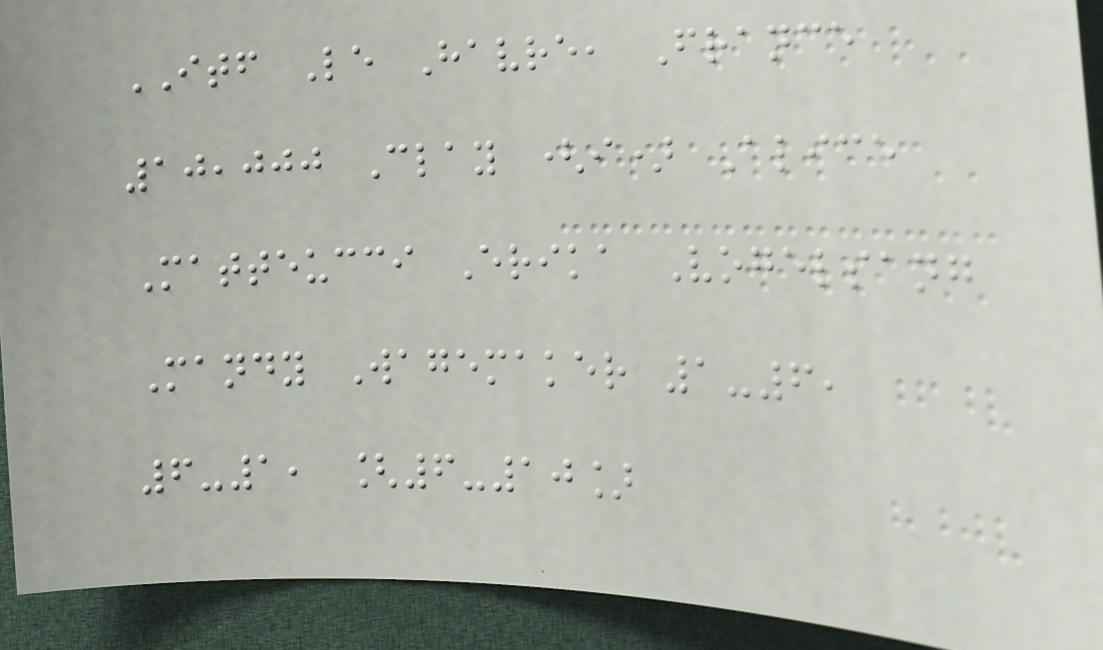ITF Le Havre, France
10,000 Clay (i) Alice
Matteucci Erika Vogelsang
Mandy Wagemaker 1-6,
6-1, [6-10]
